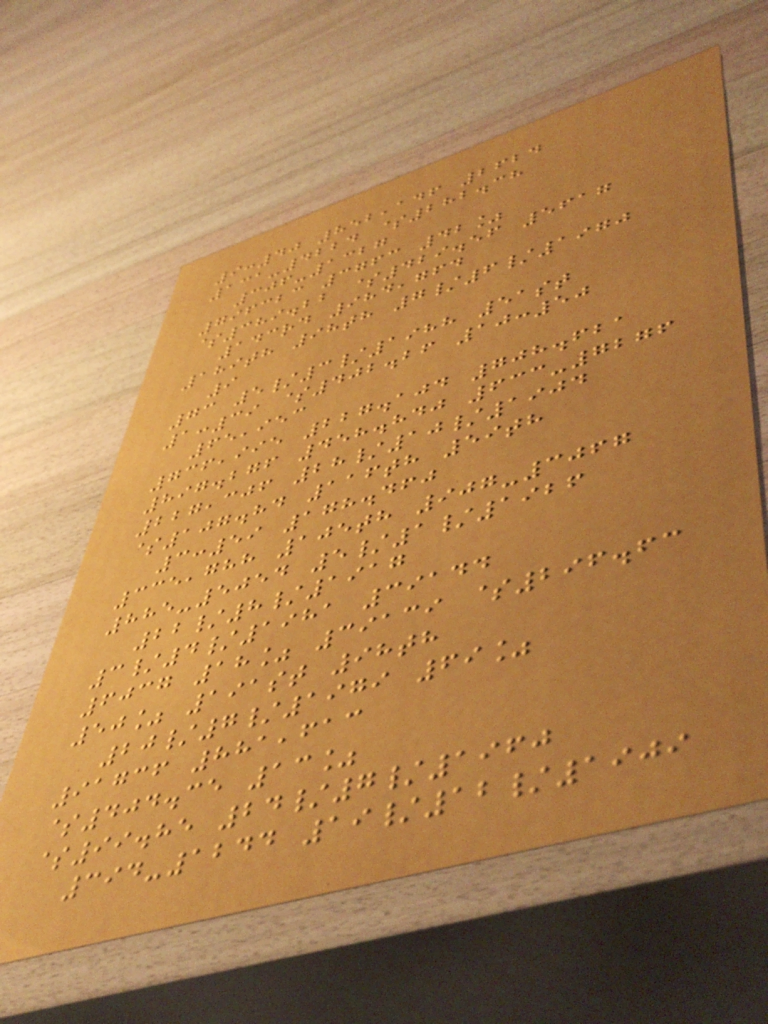9:40 852,146 2624
131-4224 $282.38
306-1327
796323 3763 42%
$389.22 $429.56 5617
143rd 984,764
189th 98th 7/6/1970
9
73 5/3/1988 51st
1:39 $402.26 10:50
65,953
736,995 227.104 708.621
897.276 458.840 633-7276
227,306 28/10/1904
$107.84 116th 59th
3:59 178.460
335,788 105th 907-3067
885-5054 5/1/1926
22/8/1917
3/4/1981 39144
6037 18% 39139 $296.63
50% 191st 98th
20/7/1979 69%
91736 881,613
$404.35 13%
$99.85 24/7/1960
394-1244 19/12/1909
